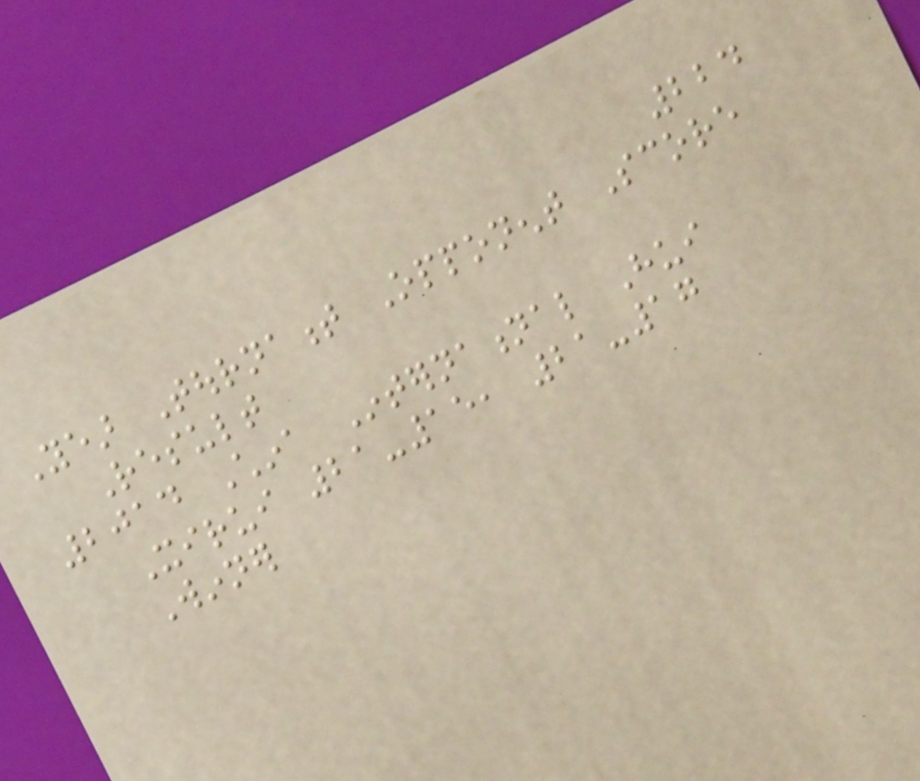224
Year Tournament Opponent Score
Result
2014 China International Hui
Xirui 21-15, 21-17
Winner
